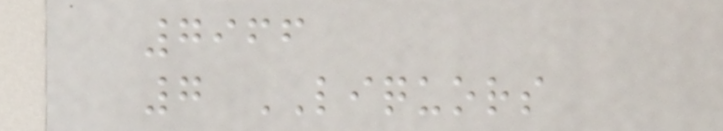7966
7 LIQUORS
